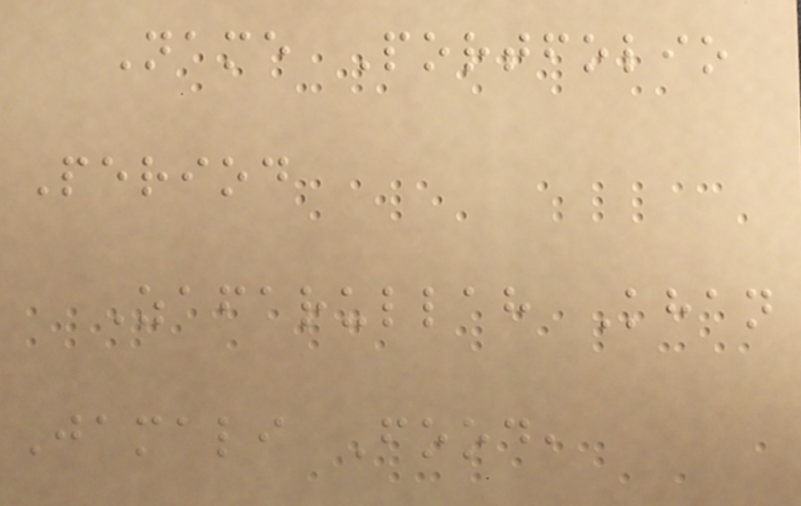Name Portfolio
Period
Zafarullah Khan
Jamali Food,
